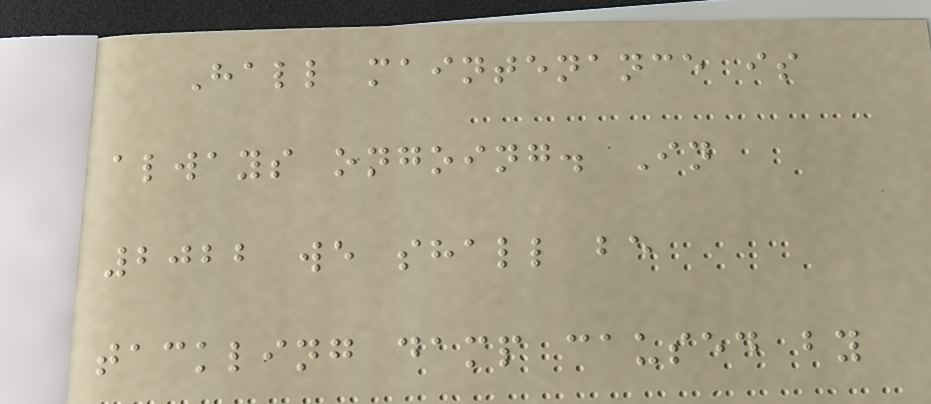Hall maintenance is
always ongoing. In
2022 we shall be
tackling damp caused by
